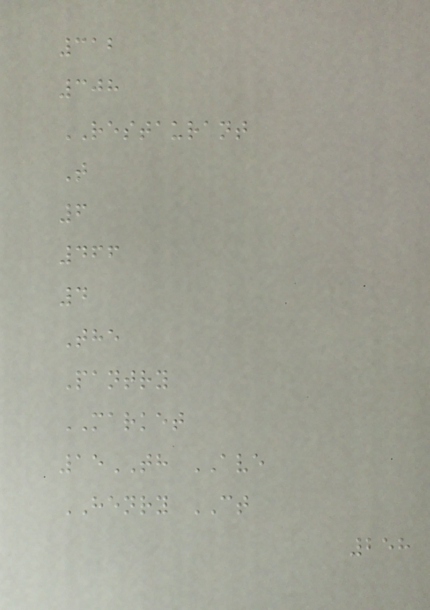312
308
RESTAURANT
T
6
466
4
The
Pantry
MARKET
15TH AVE
HENRY CT
258
